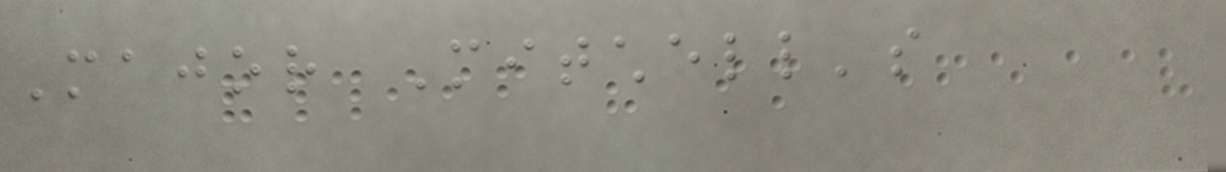Major Mitchell's
